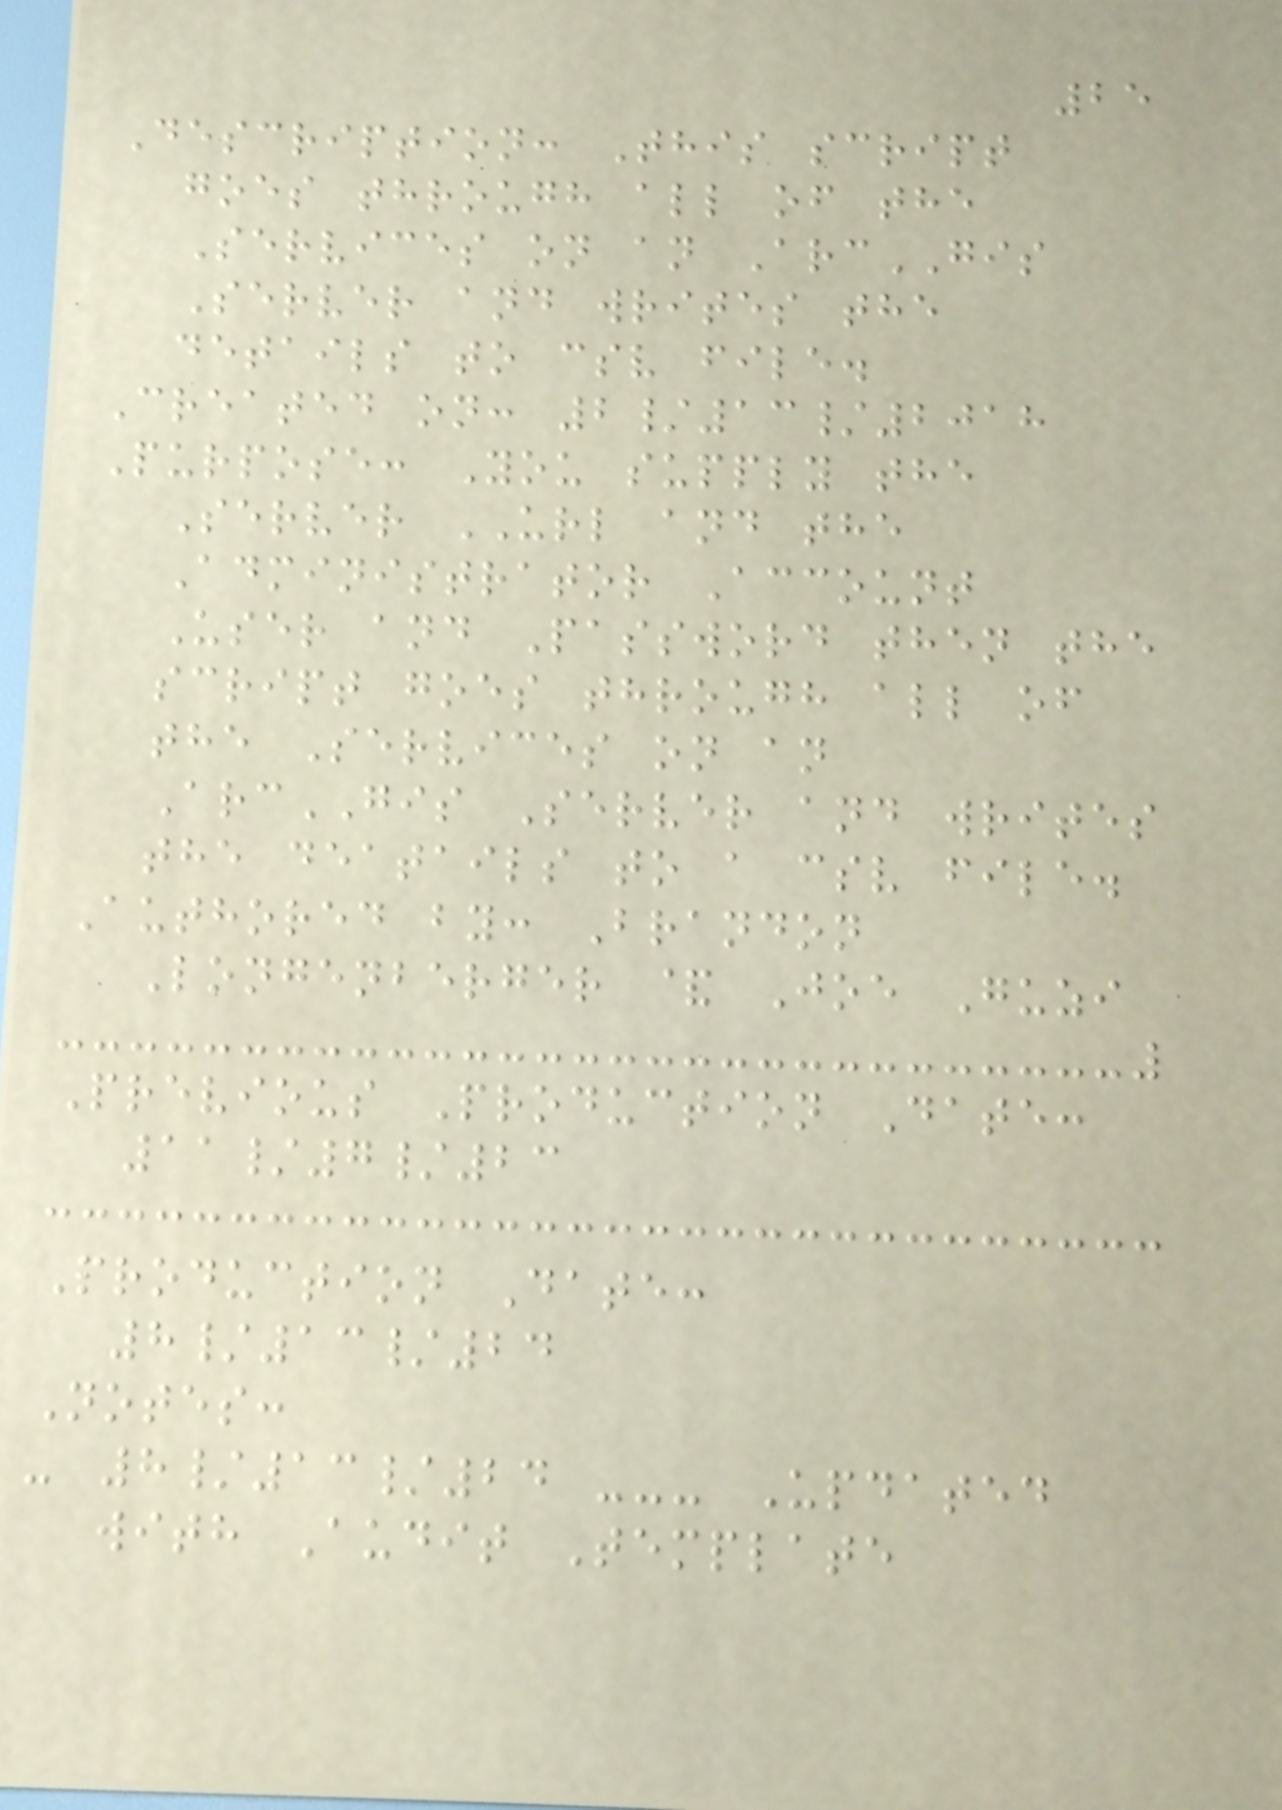25
Description: This script
goes through all of the
Services on an ArcGIS
Server and writes the
details to csv file.
Created on: 2/13/2018
Purpose: You supply the
Server URL and the
Administrator Account
User and Password then the
script goes through all of
the Services on an
ArcGIS Server and writes
the deatails to a csv file.
Authored by: Brandon
Longenberger & Joe Guzi
Previous Production Date:
11/7/23
Production Date:
8/13/24
Notes:
- 8/13/24 --- Updated
with Audit Template
